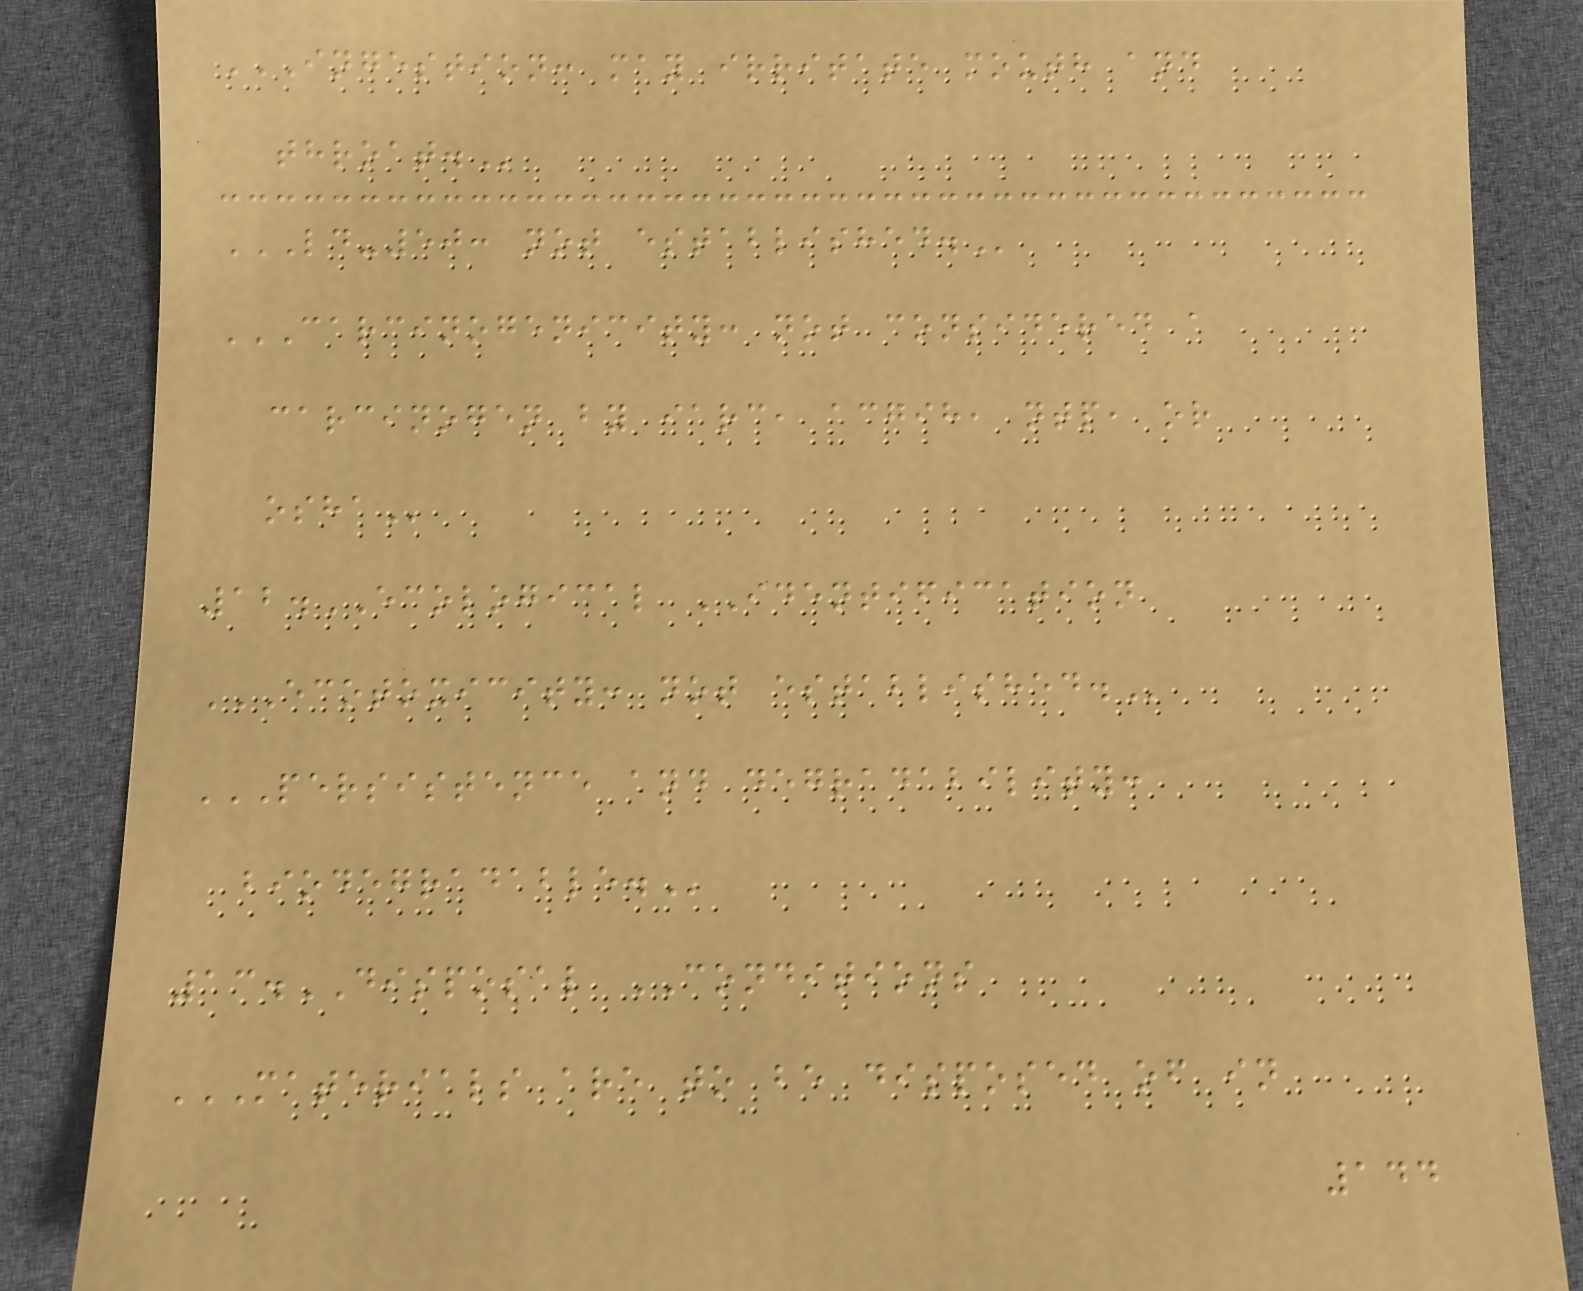INGESTION: MAY IRRITATE MOUTH AND
THROAT.
LD-50: NOT ESTABLISHED.
CARCINOGENICITY: NOT CONSIDERED A
CARCINOGEN BY IARC, ACGIH, NTP, OR
OSHA
12.ECOLOGICAL IDENTIFICATION
ECOTOXICITY: NOT ESTABLISHED.
PERSISTENCE AND DEGRADABILITY:
BIODEGRADABLE.
13.DISPOSAL CONDITIONS
MATERIALS ARE TO BE DISPOSED OF IN
144
